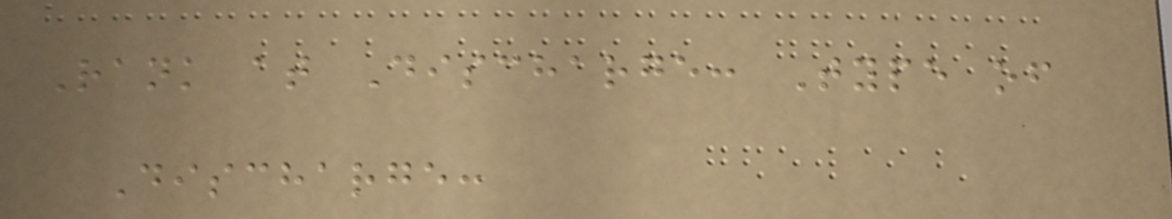Rank at Discharge: Type of
Discharge:
